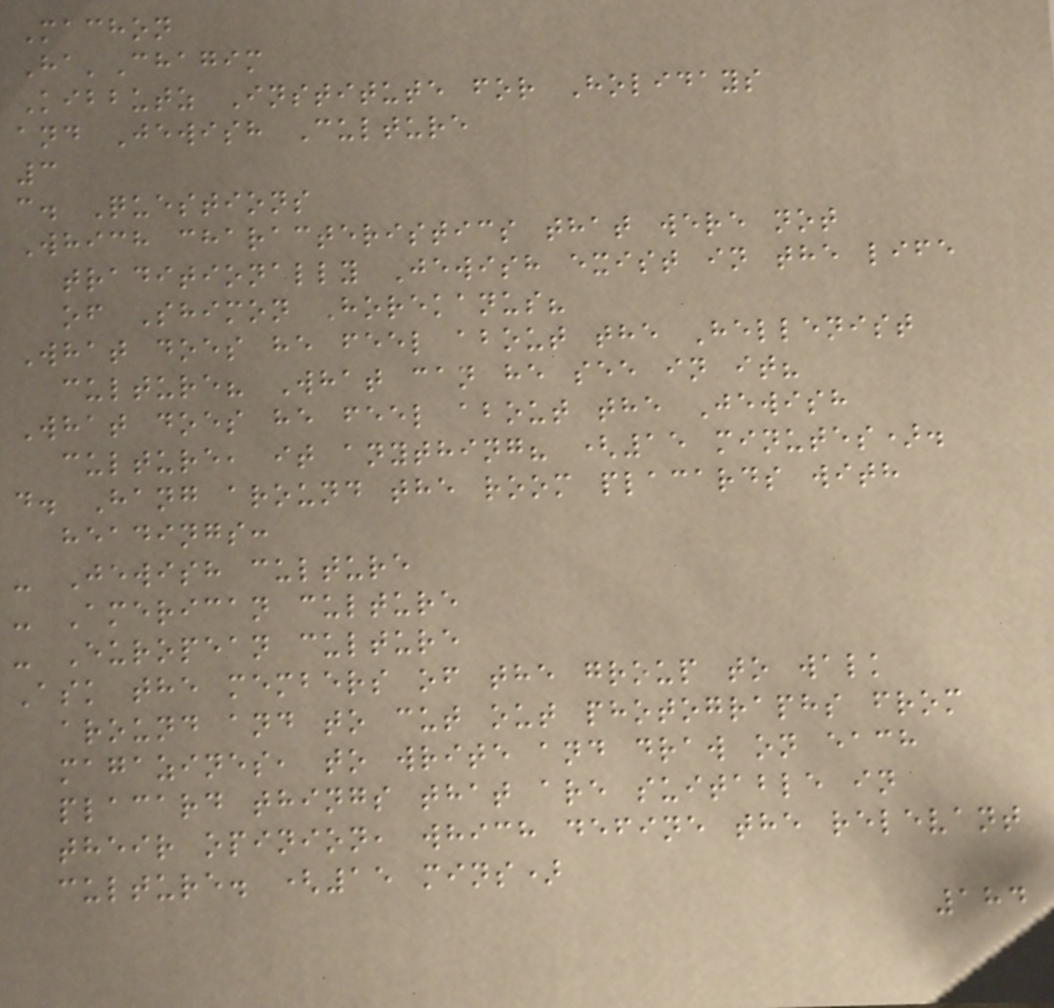Machon
Ha'Chagim
Kibbutz Institute for Holidays
and Jewish Culture
3
c. Questions
Which characteristics that were not
traditionally Jewish exist in the life
of Shimon Horekanus?
What does he feel about the Hellenist
culture? What can he see in it?
What does he feel about the Jewish
culture, it anything? (15 minutes).
d. Hang around the room placards with
headings:
- Jewish culture
- American culture
- European culture
Ask the members of the group to walk
around and to cut out photographs from
magazines, to write and draw on each
placard things that are suitable in
their opinion, which define the relevant
culture. (15 mins)
184
